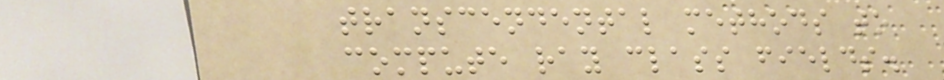transcendental methods to
compute ray class fields.
